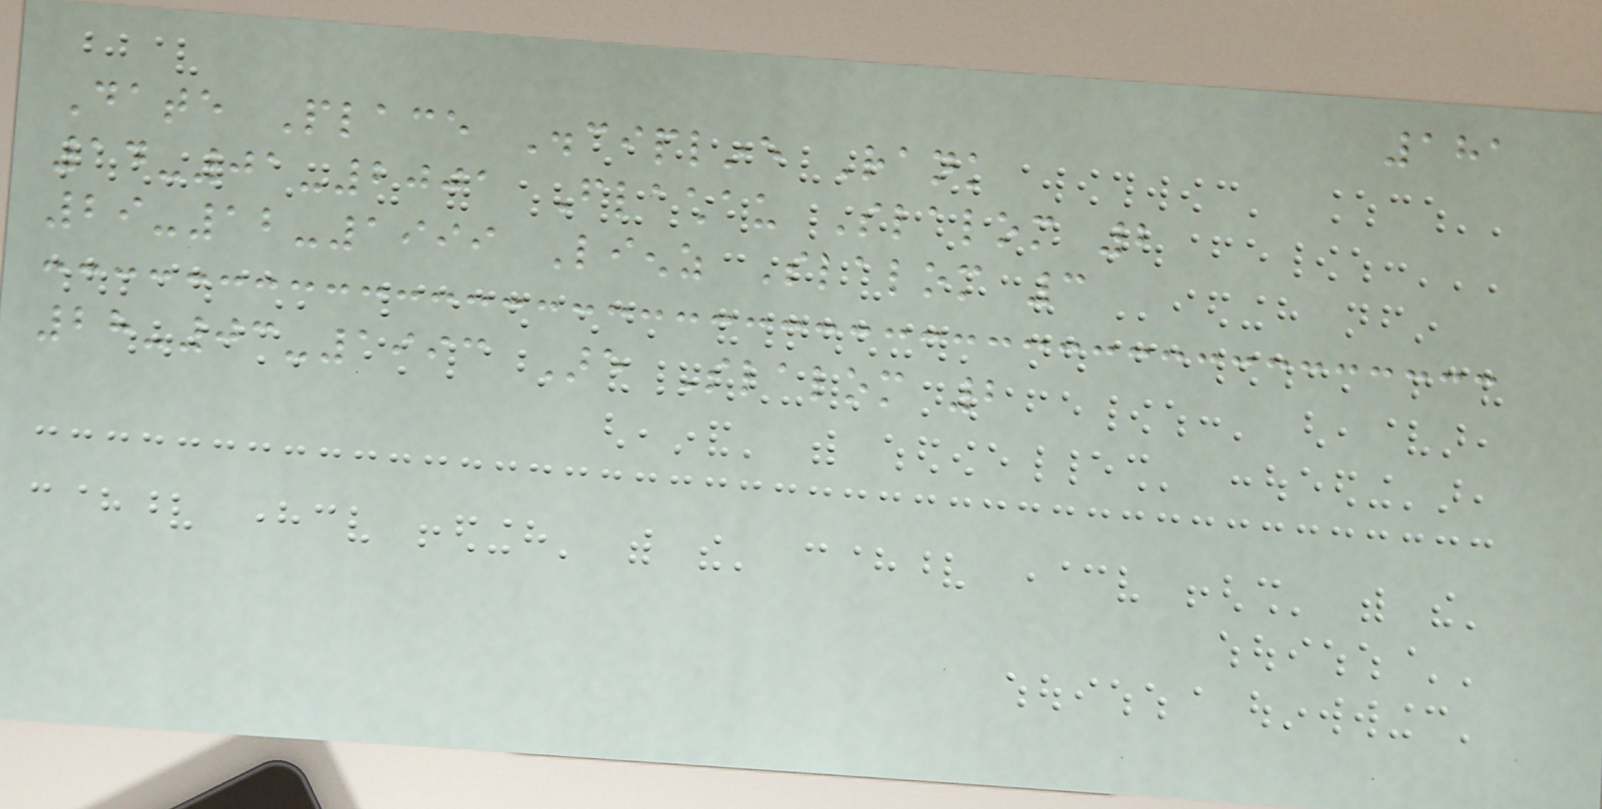181
Date Place Discipline Rank
14-01-2001 Flachau Slalom 2
29-12-1999 Lienz Slalom 3
28-03-1993 Are Slalom 2
